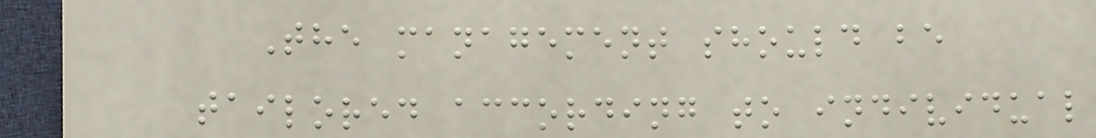The management should be
tailored according to individual
